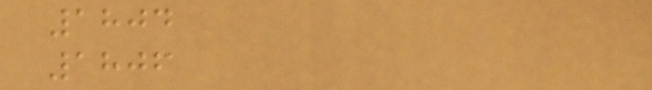1804
1806
